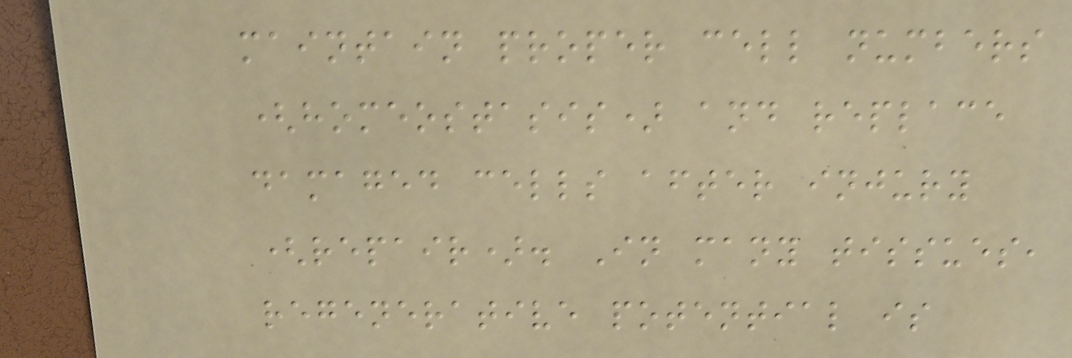maintain proper cell numbers
(homeostasis) and replace
damaged cells after injury
(repair). In many tissues,
regenerative potential is
